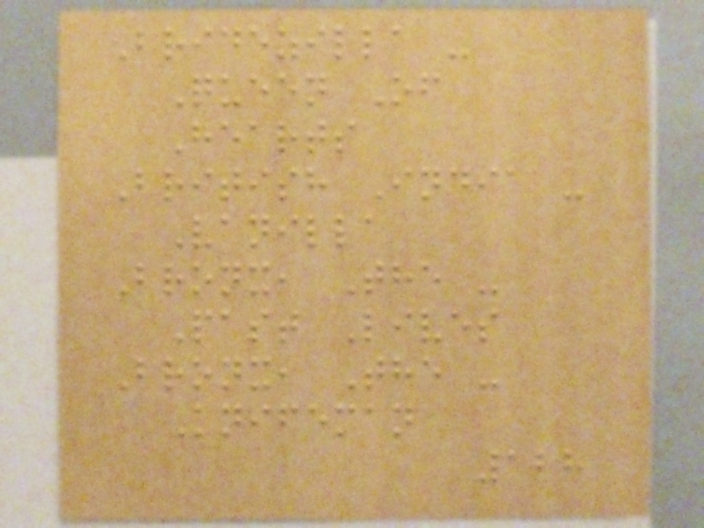Bridezilla -
Queen Of
Hearts
British India -
Vanilla
Bronx, The -
Past Lives
Bronx, The -
Knifeman
128
